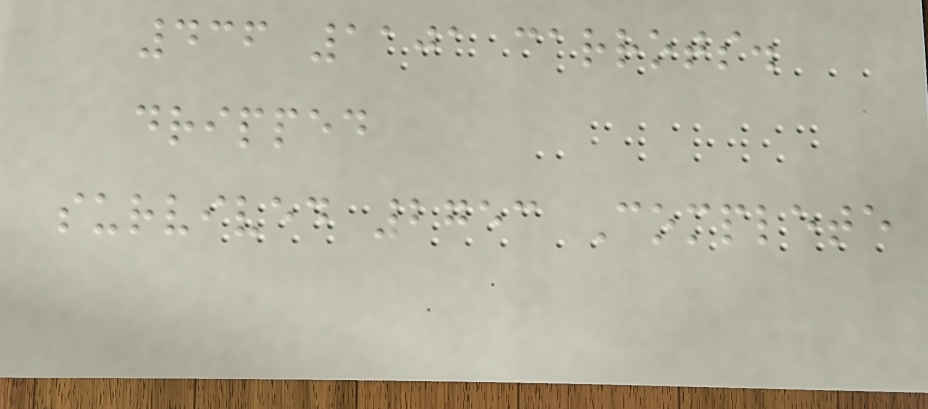436 1101 carrots.
dripped
survived 2753 Complete
